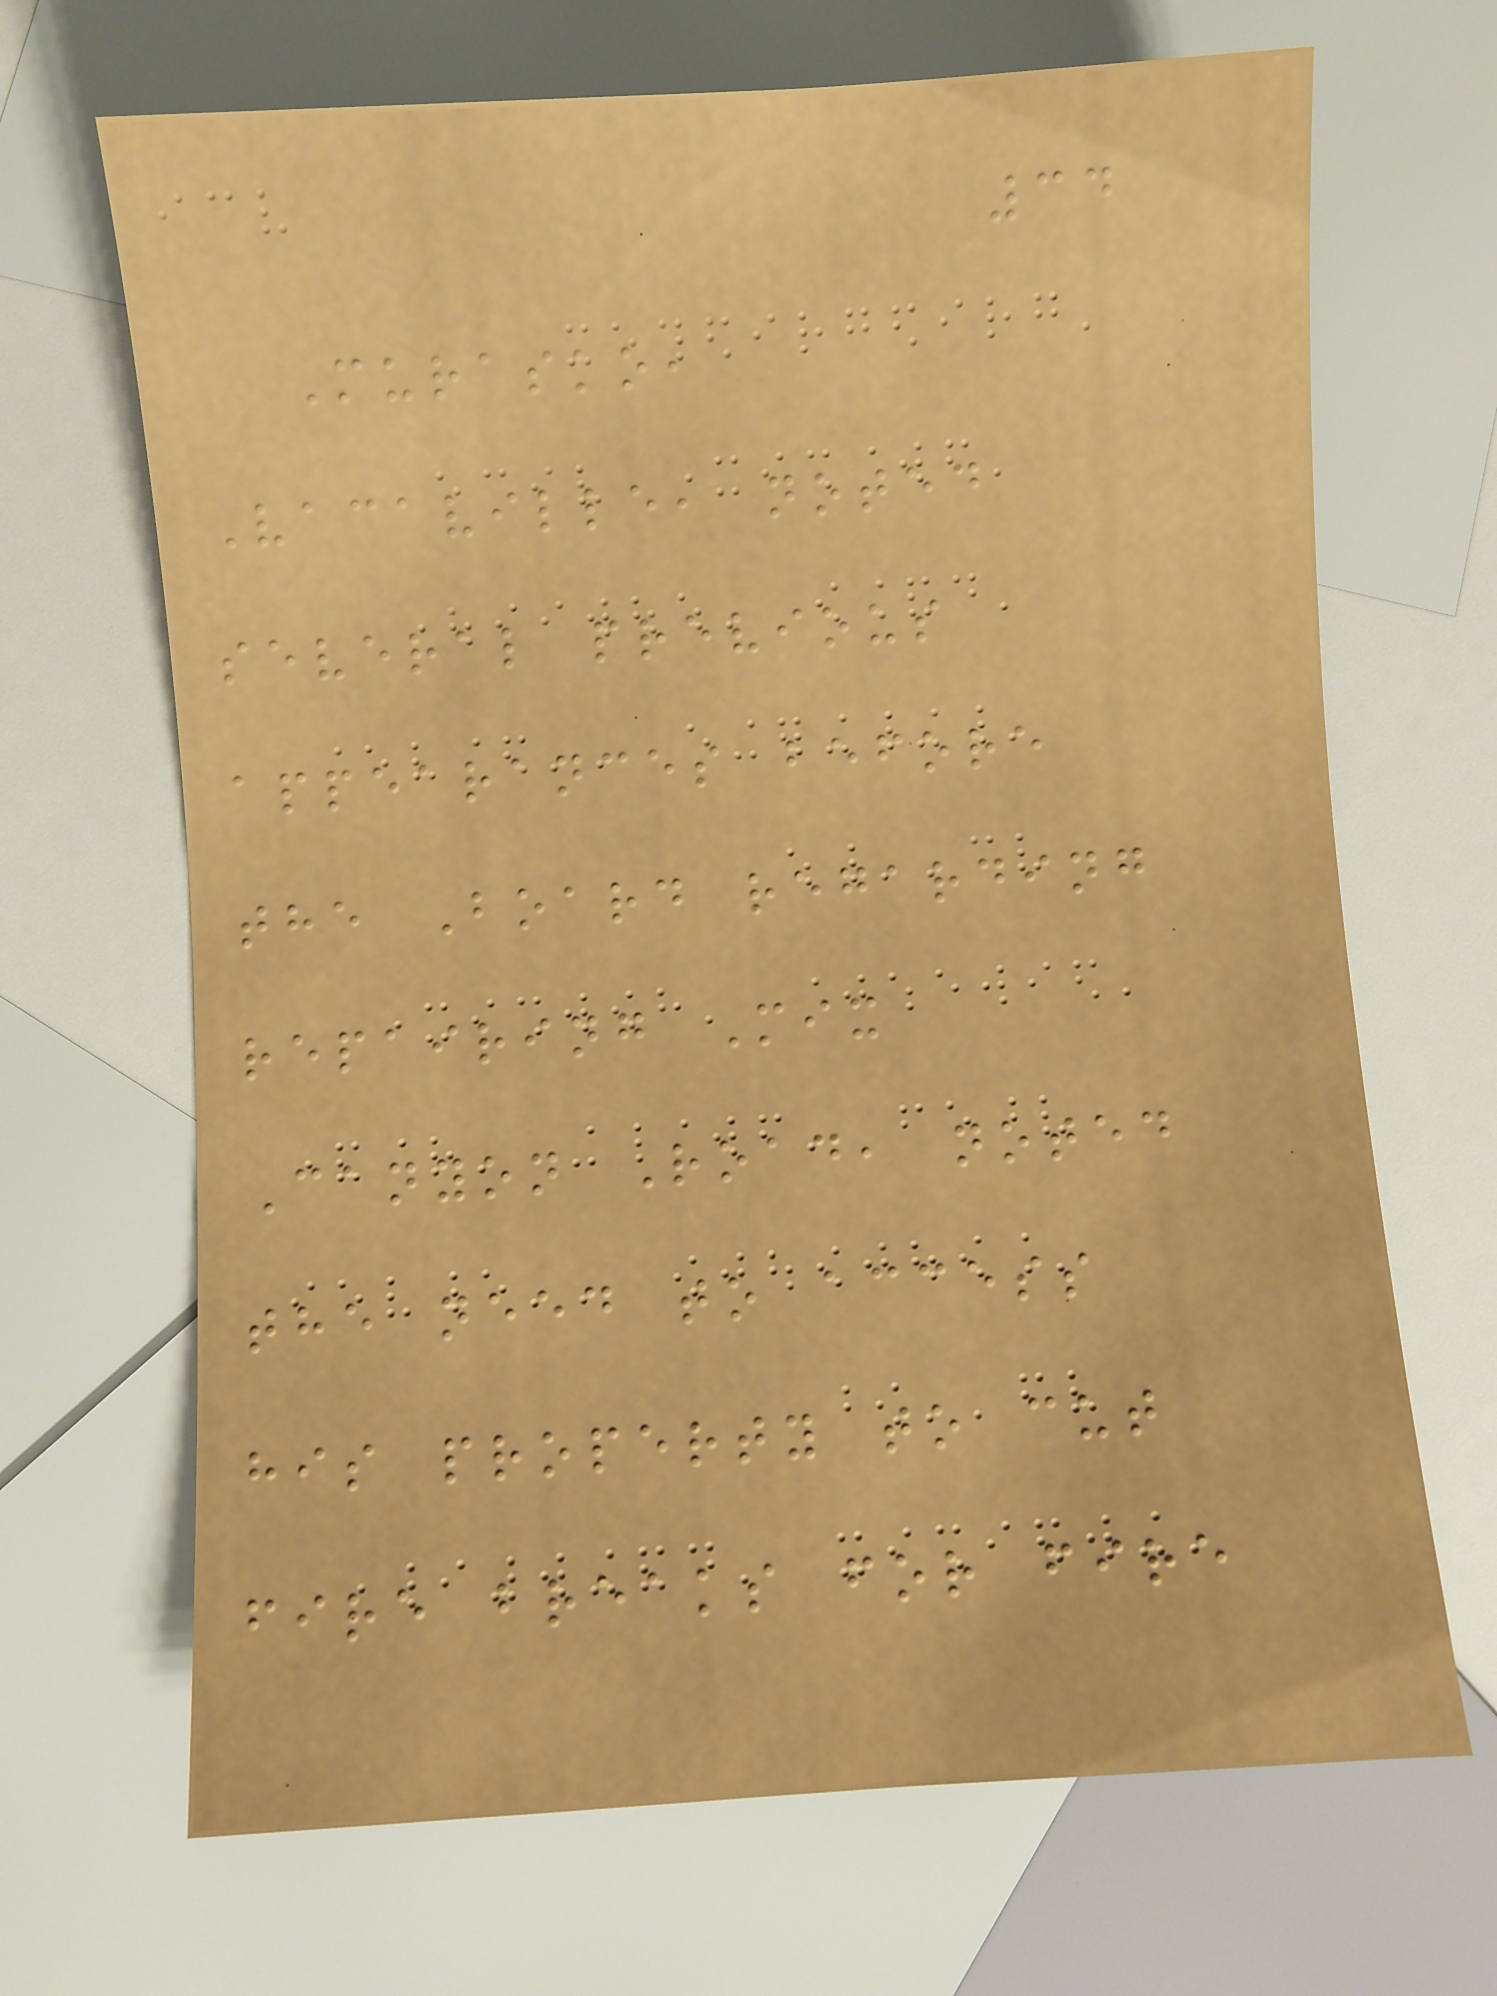34
Murasko,
Vacaville, noted
several previous
appearances before
the Board regarding
repairing Mix
Canyon Road, noted
the need to access
his property to cut
fire breaks for fire
